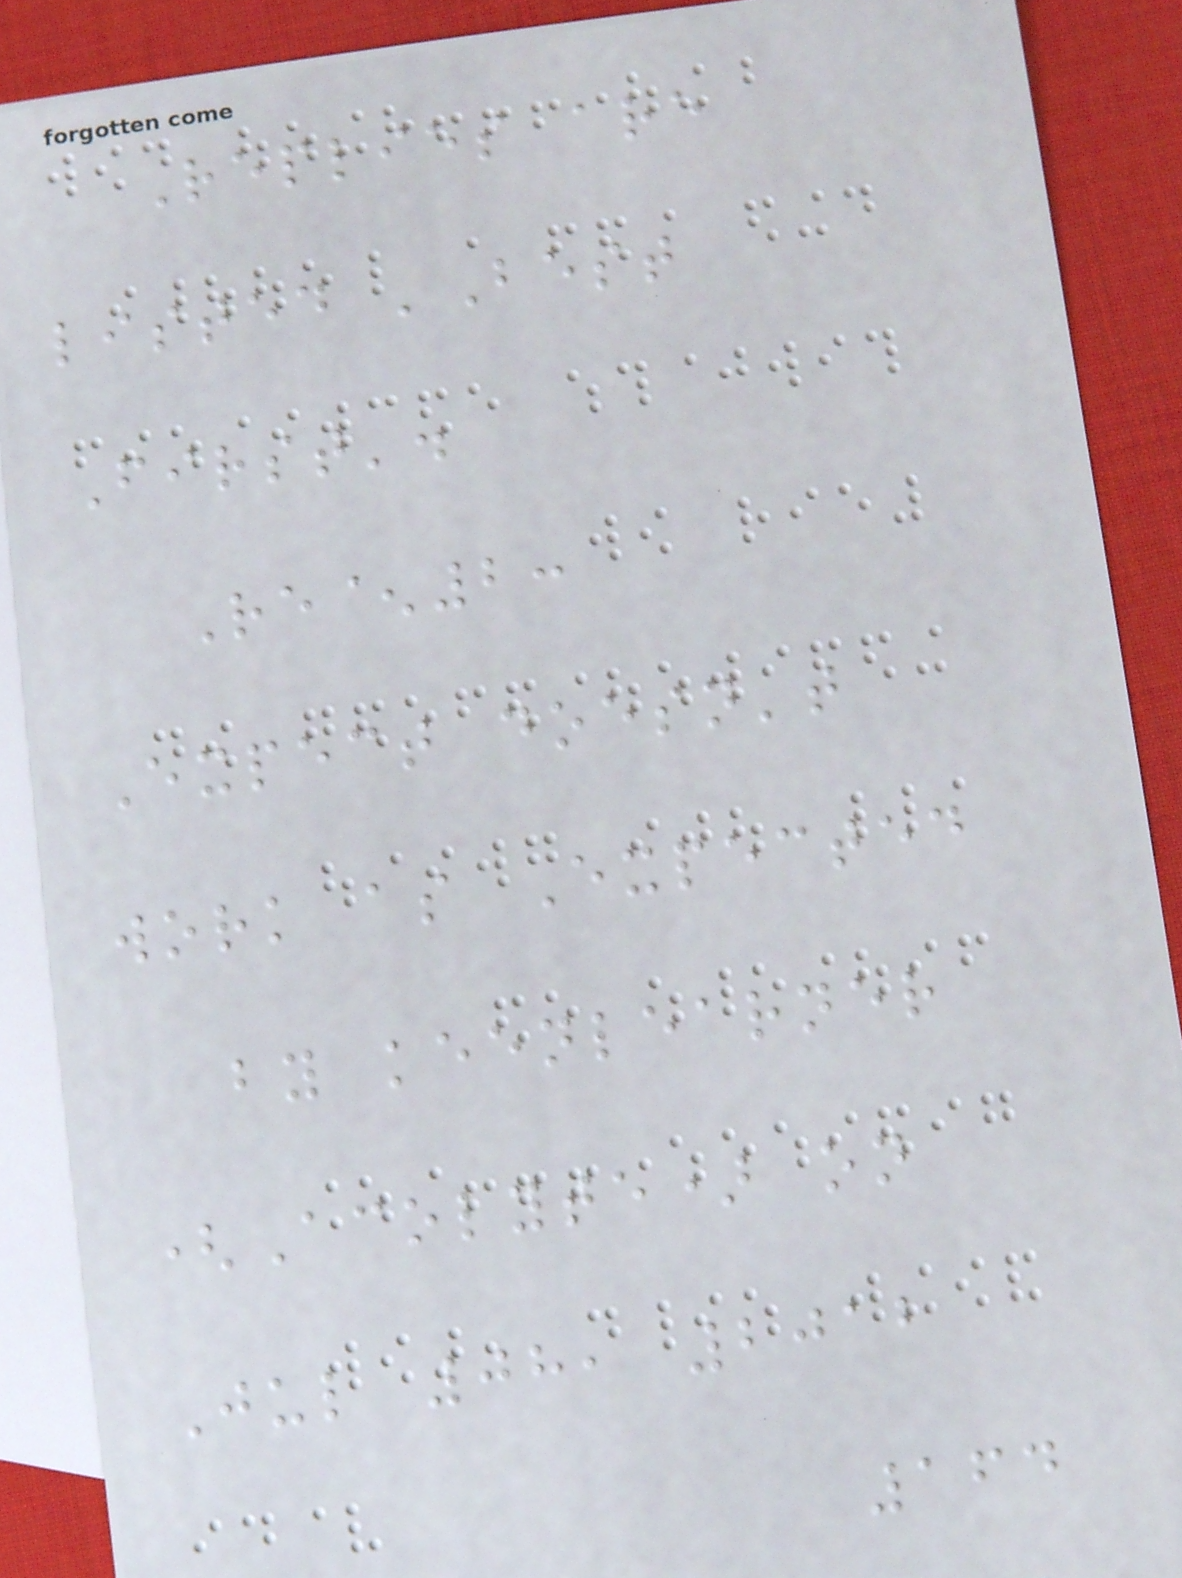Replies are
listed 'Best
First'.
Re^2:
Expect doesn't
work as Expected
by keenlearner
(Acolyte) on
Jul 08, 2012
164
